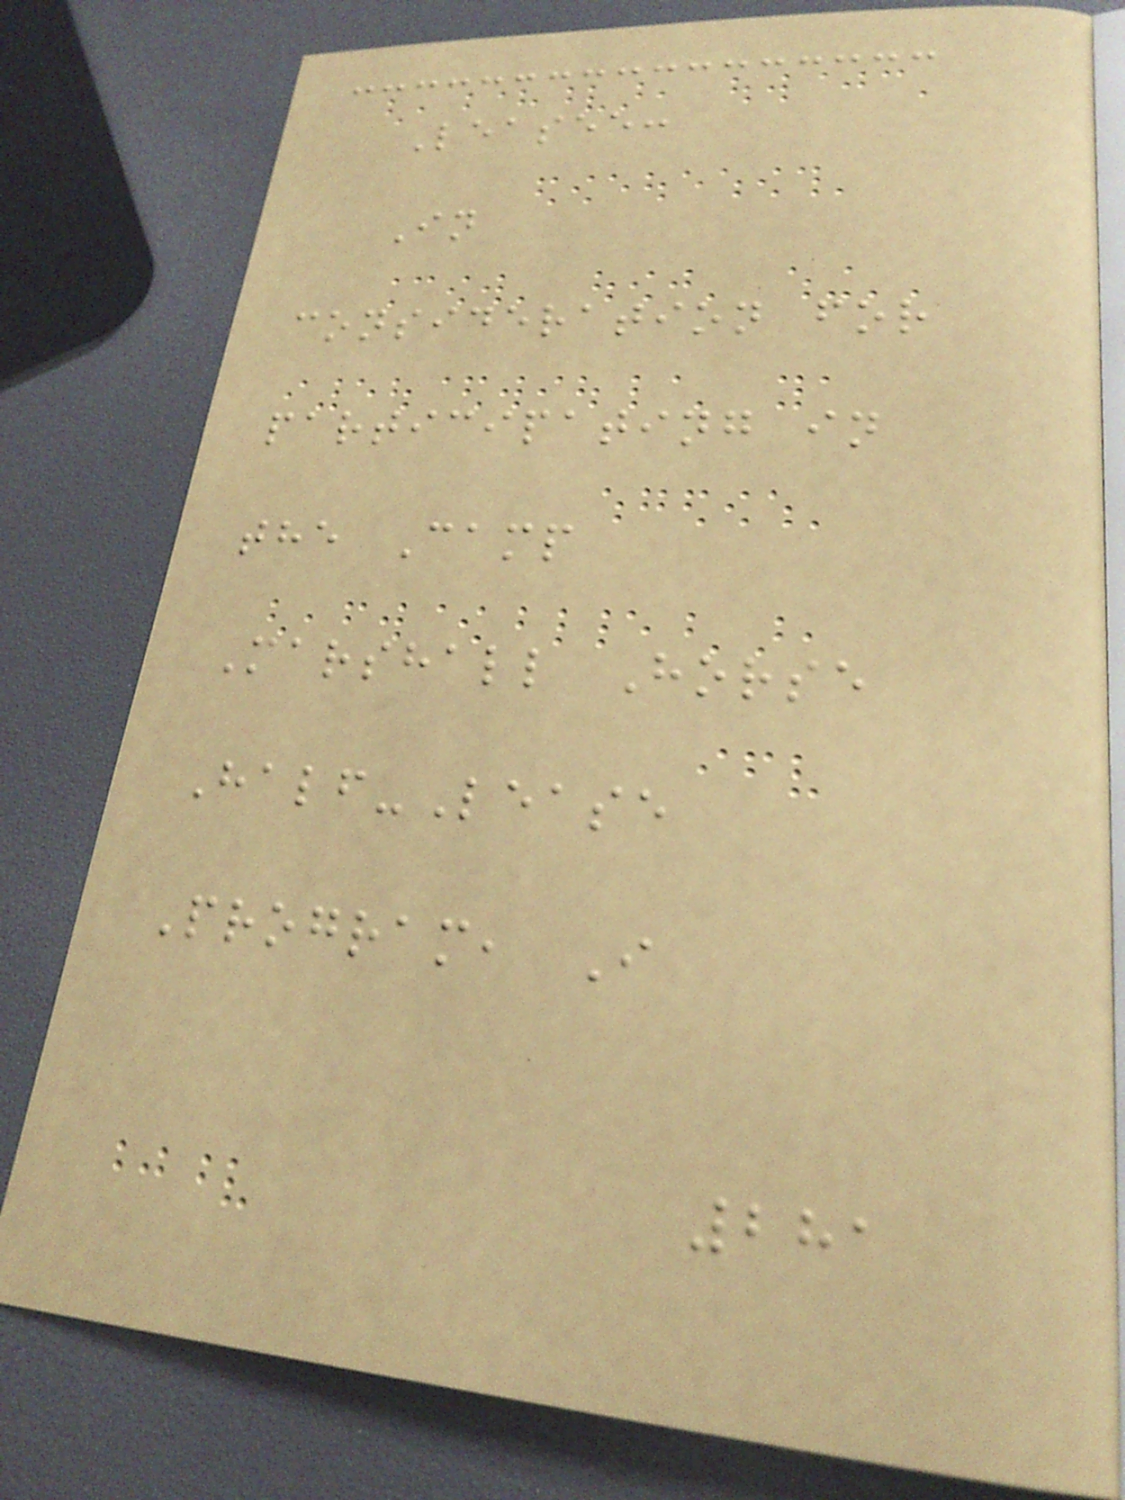Leasee:
In
consideration for
participating in
the Camp
Marshall Horse
Half-Lease
Program, I
281
